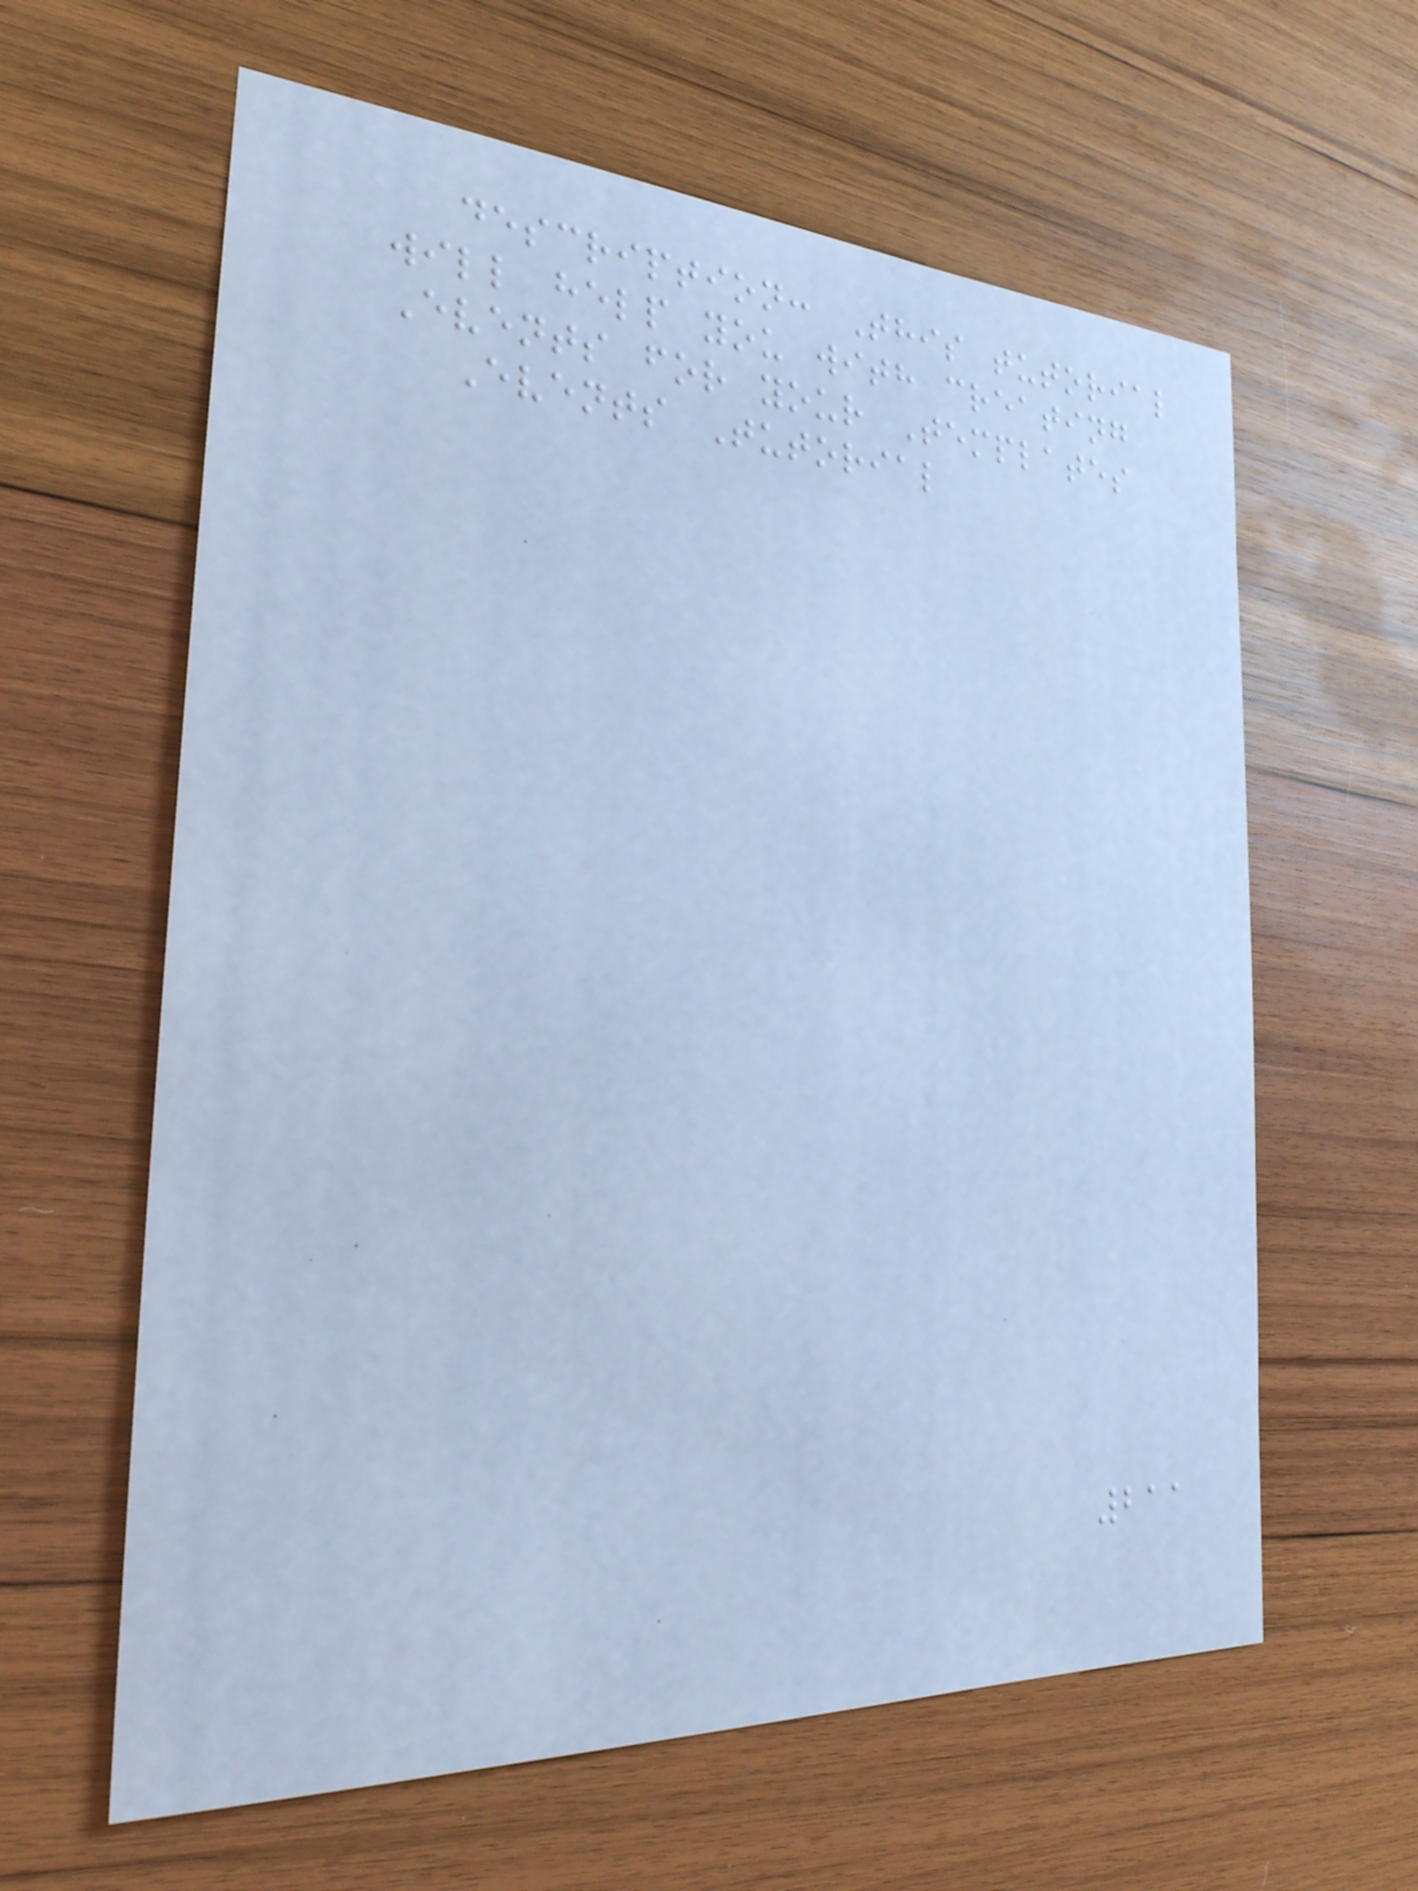description: This tutorial
will help you with creating
Events for your Templates
Events Tutorial
211
